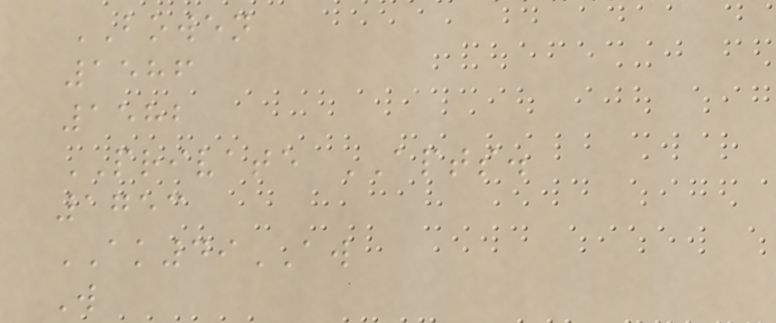BOWEN
1586
1582
PRIVATE APTS.
1753
AK49AW
W
